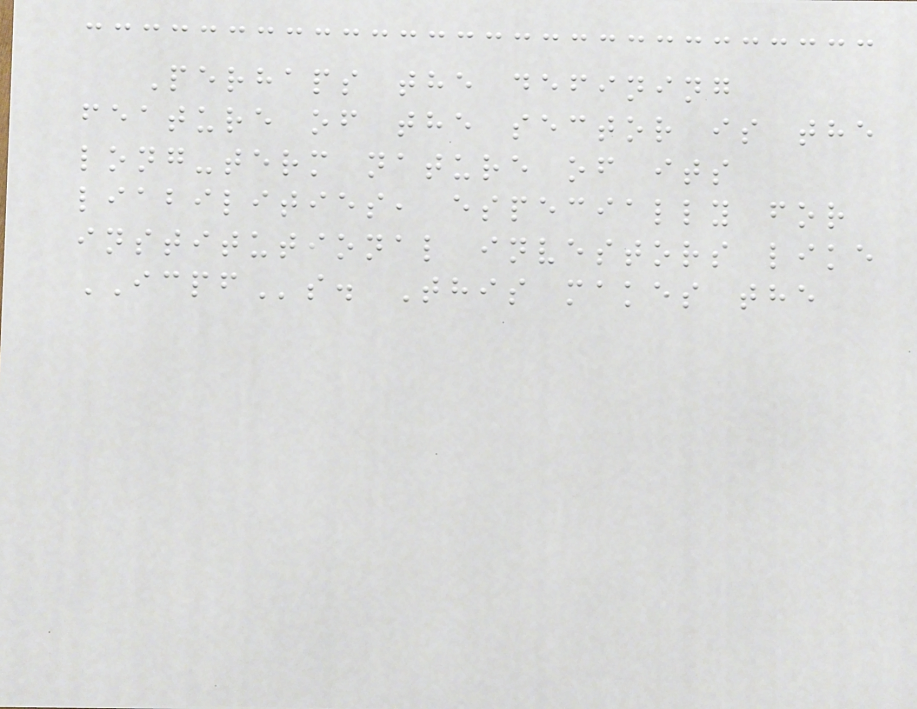Perhaps the defining
feature of the sector is the
long-term nature of its
liabilities, especially for
institutional investors like
ICPFs. This makes the
